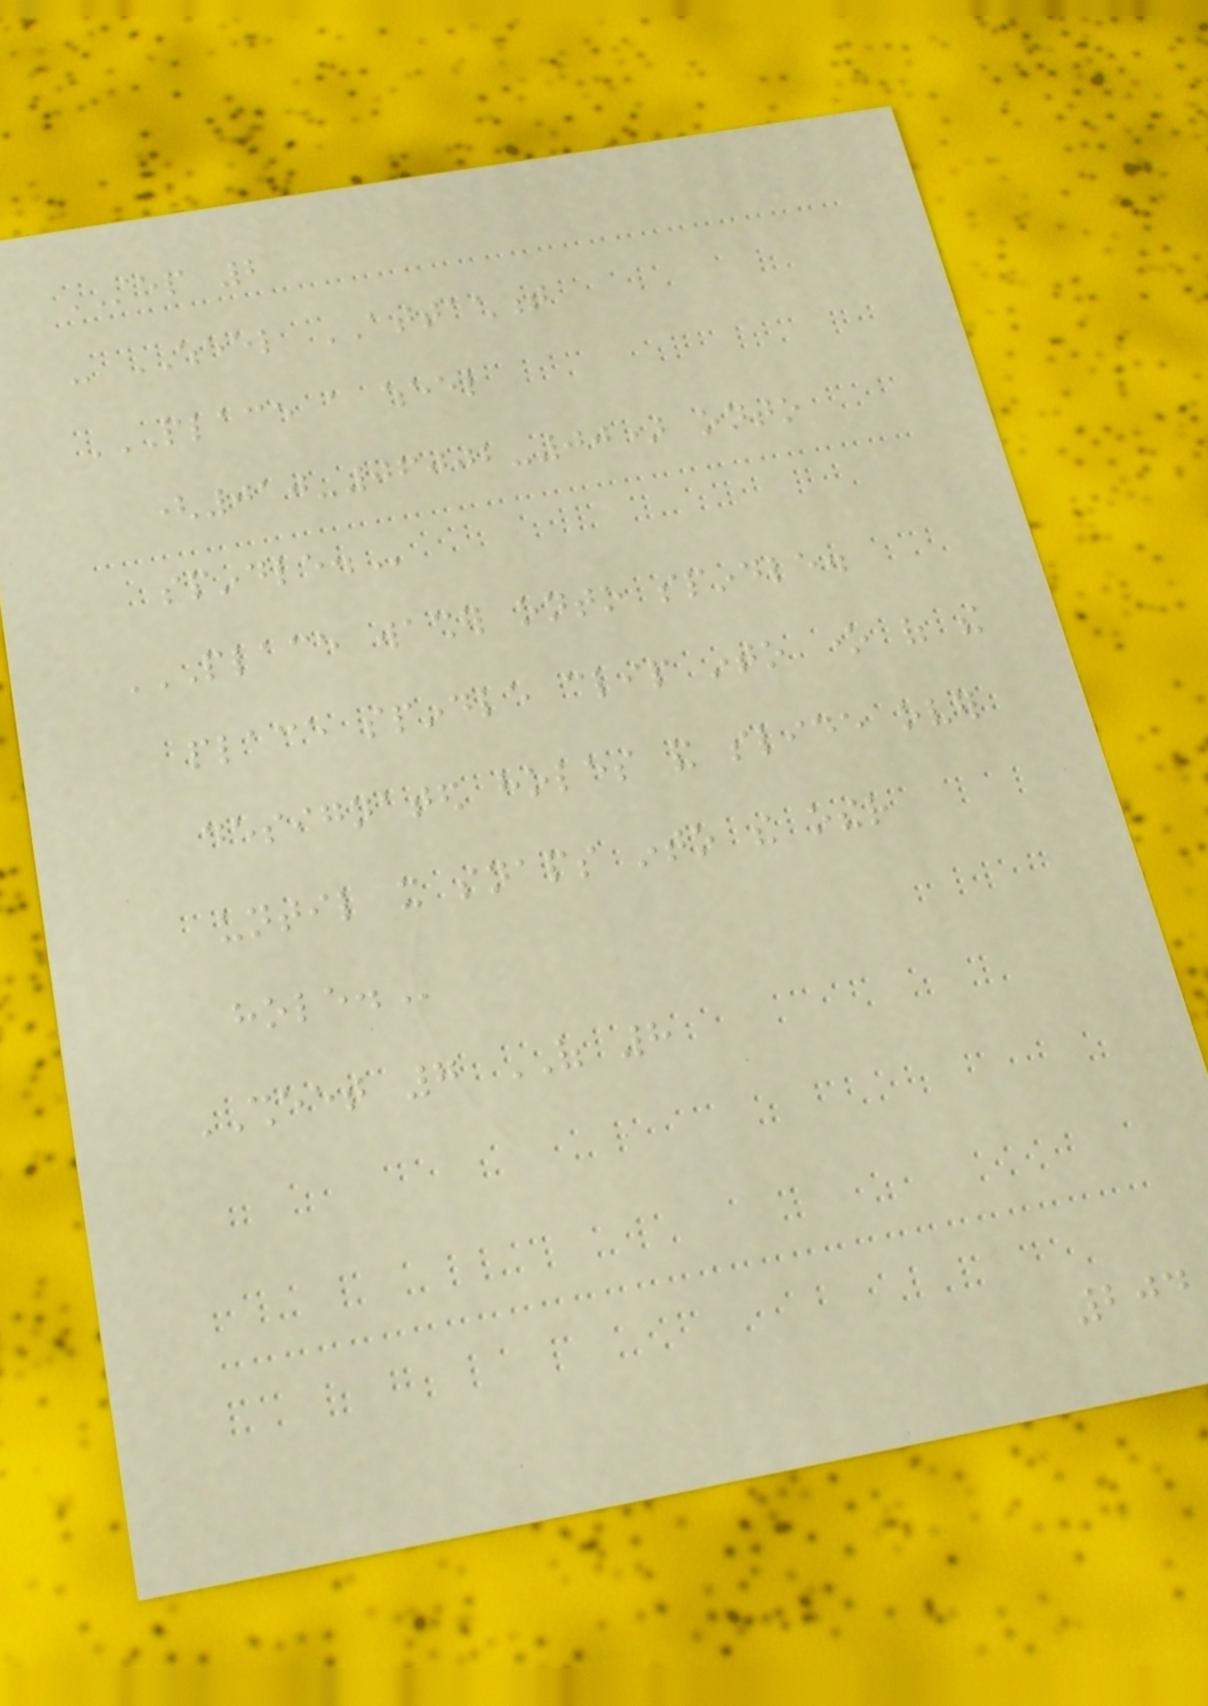STEP 2
- WHEEL ATTACHMENT
PLACE A WHEEL
(010-06002-00) ONTO
SPINDLE.
PLACE WASHER ONTO SPINDLE.
PLACE SPINDLE CLIP INTO ONE OF THE
DESIGNATED HOLES AND SLIDE OVER
UNTIL IT SNAPS INTO THE OTHER
HOLE.
SHEET 7 OF 8
204
